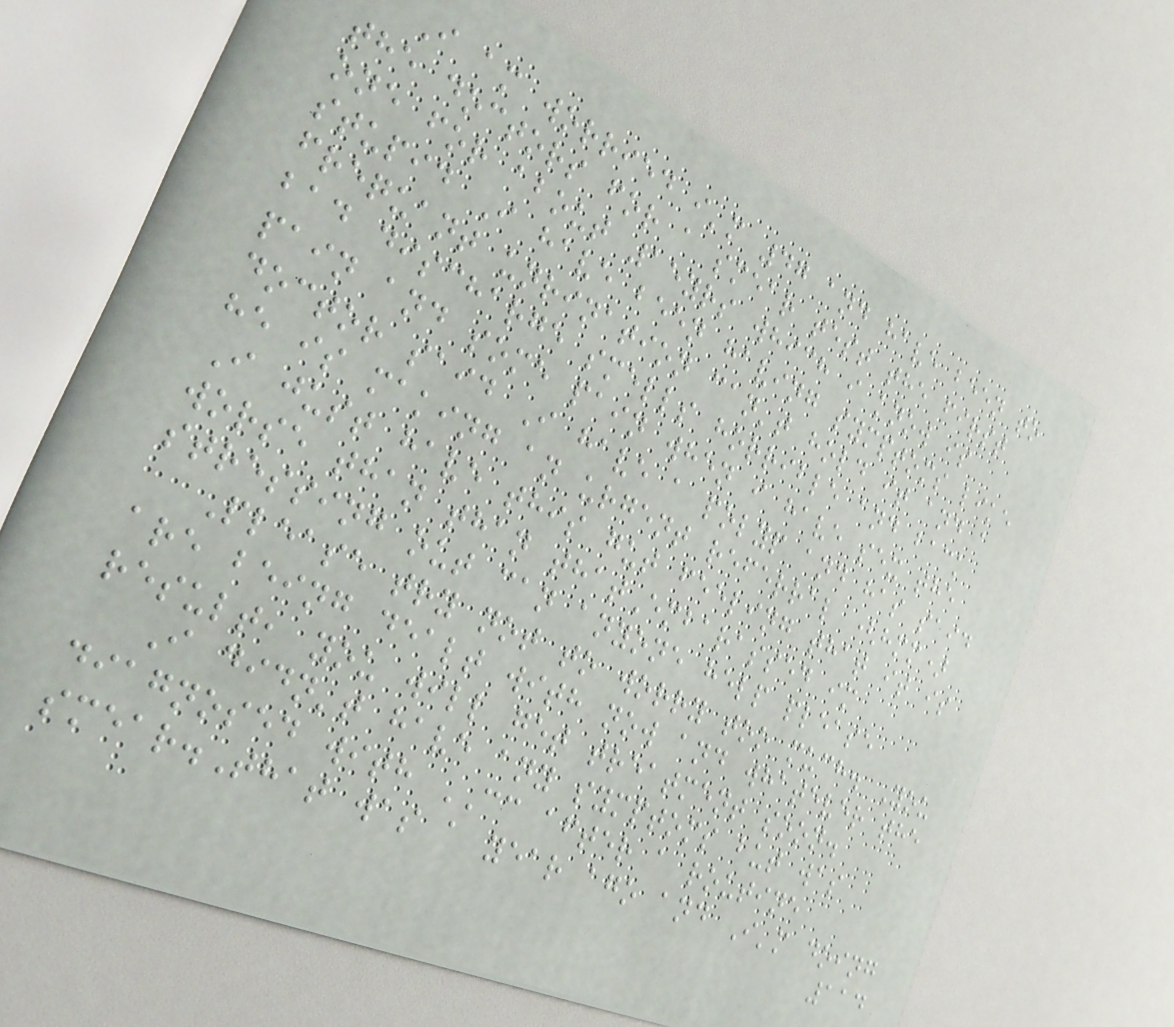I am worried i'm 47 and have been to
the doctors for a smear test the first
one for about 15yrs which i know is
stupid I have been having symptoms like
frequant unrination can't hold it and a
bad discharge smells horrible and back
pain and some pain when i have sex the
doctor said I have a polyp and has said
he is making an urgent referral (hmm)
I just have this gut feeling that it is
worse than than thatEmbarassed im
stressing out can anyone help please
Please try not to worry too much. You
are being dealt with now and whatever the
result, you will get treatment soon.
I didn't have any symptoms but was
diagnosed with CC after a routine
smear.That was a year ago and I'm doing
114
